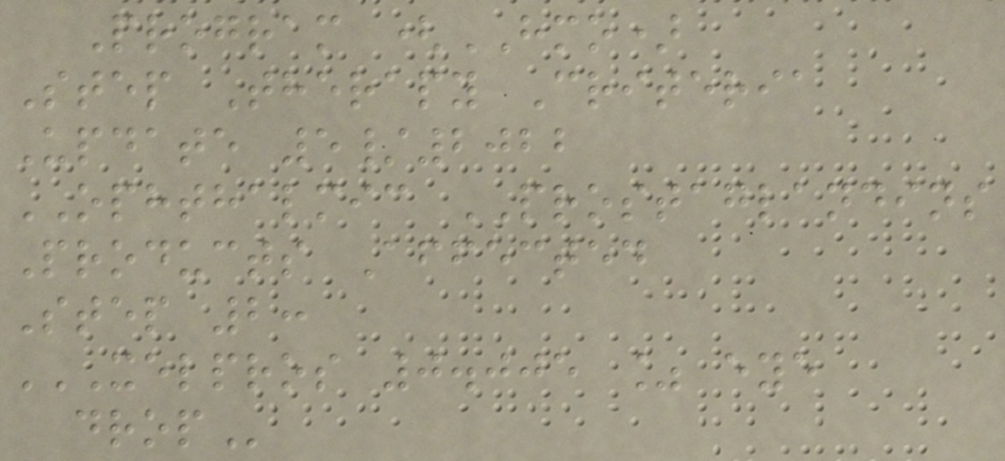Program (HMO)
Step Therapy Criteria
Update 5/2022
OPHTHALMIC PROSTAGLANDINS
Products Affected
Step 2:
XELPROS 0.005 % EYE
DROP
